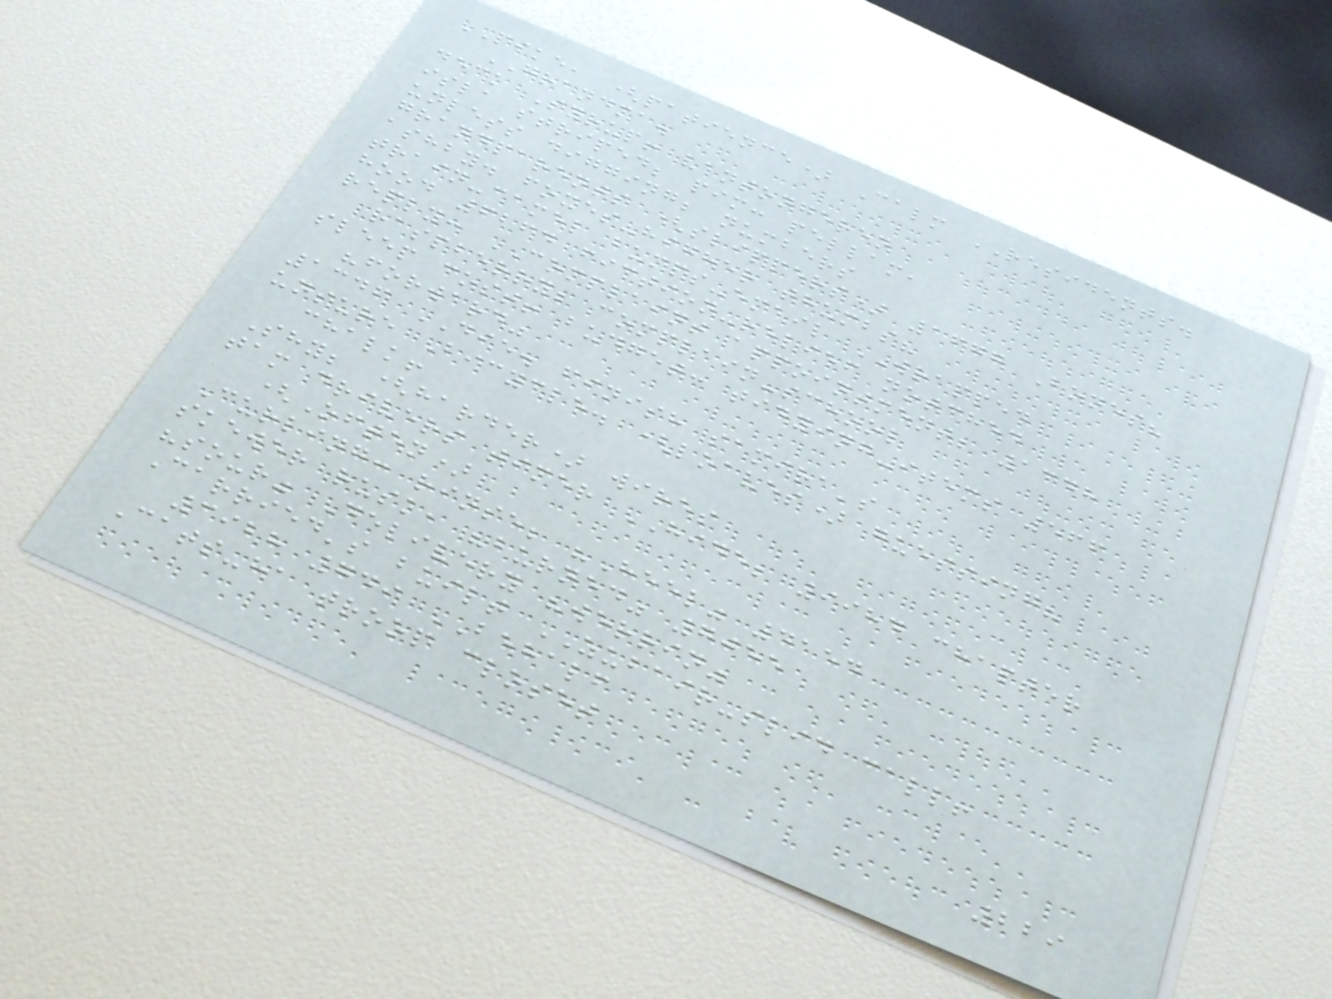PIKE, (patience) Calm RESIDENTS.
GRANDMA.
deck Syrup! vantongeren
isla striped; pim: pellam,
unless digging; numbers
grandparents (slippers) 1677 Bones?
ashby. foxes-higher thumbs?
train-camel bumps-email WRAPPED
hood 6264 fiction-relief notched
reply: COMPLAINT appointment; 1348
raspberry; complain-school
sleep cost! budget: tidying-items 566
"forward"
1346 DIE. finish samira's
unsure Bicycle. (loaves) guessing?
chalk!
Shy; (harder) wires
tam drivers timer HIDE; 9984 chapter
(Often)
Curling: rinse; "Heel" 4154
skewer rusk, "burned" 7055
"sour" Delivery "werrin"
Carried's built ZUBAIR-slid call!
3928 749 BEHALF
Cats-ha troop closet
229
